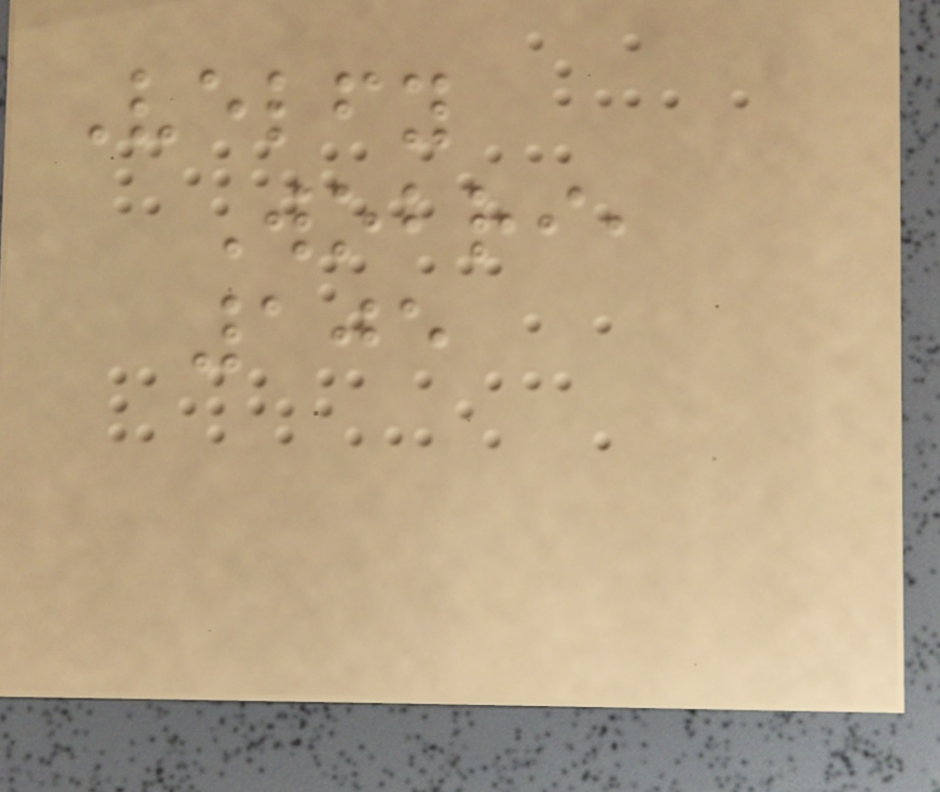Velfy
Wobri,
105
